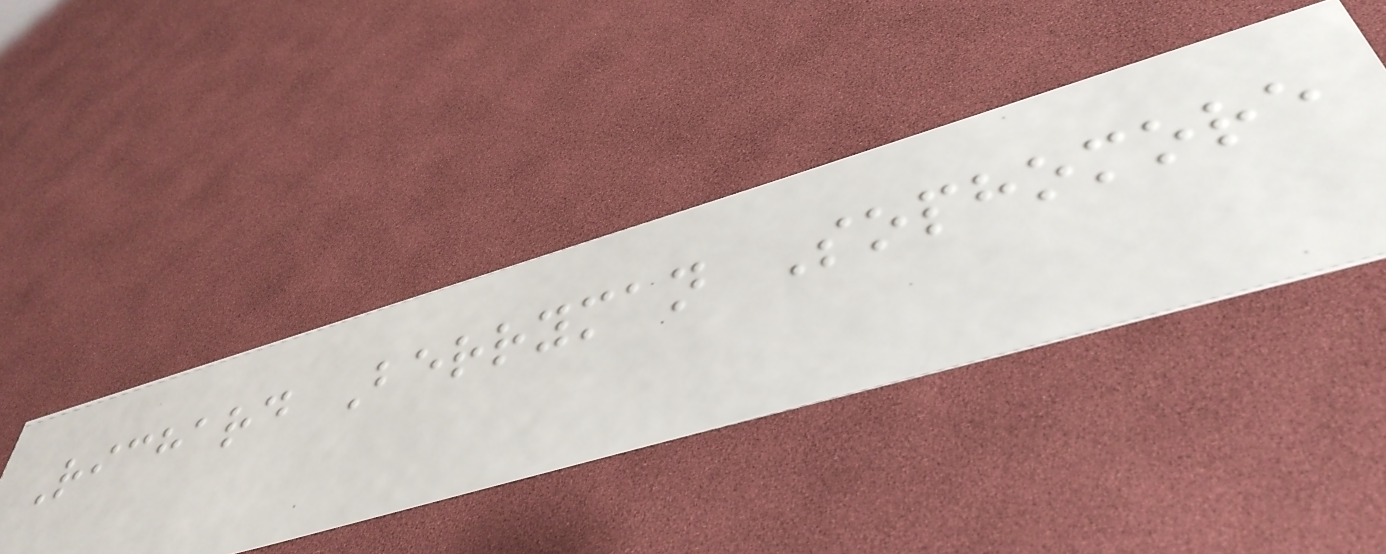Richard Berryman Sophomore
